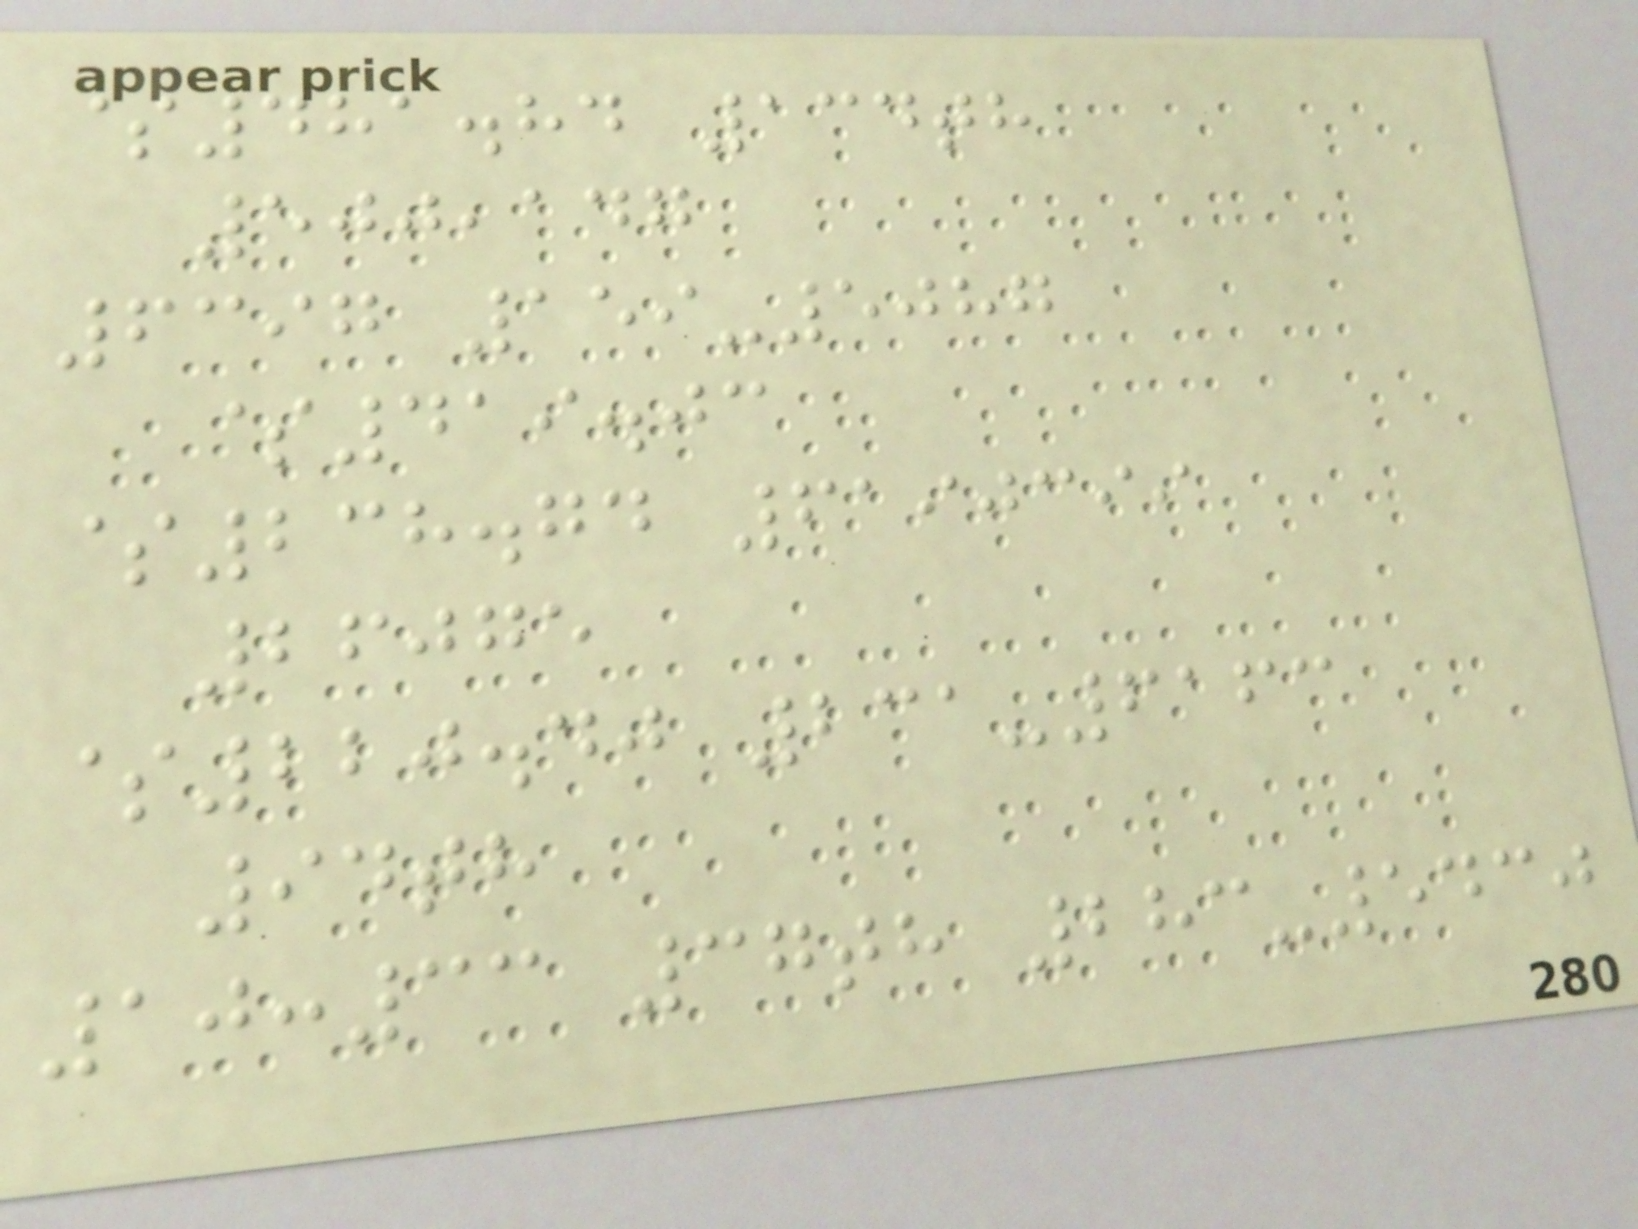$481.84 134th
500,147
6397 159-5087
$419.03
$238.74 6190399
26075
$220.40 231-6163
94th
10:33 37th 283-5430
